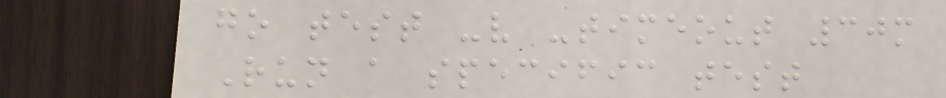go test -v -timeout 30m
Run a specific test
